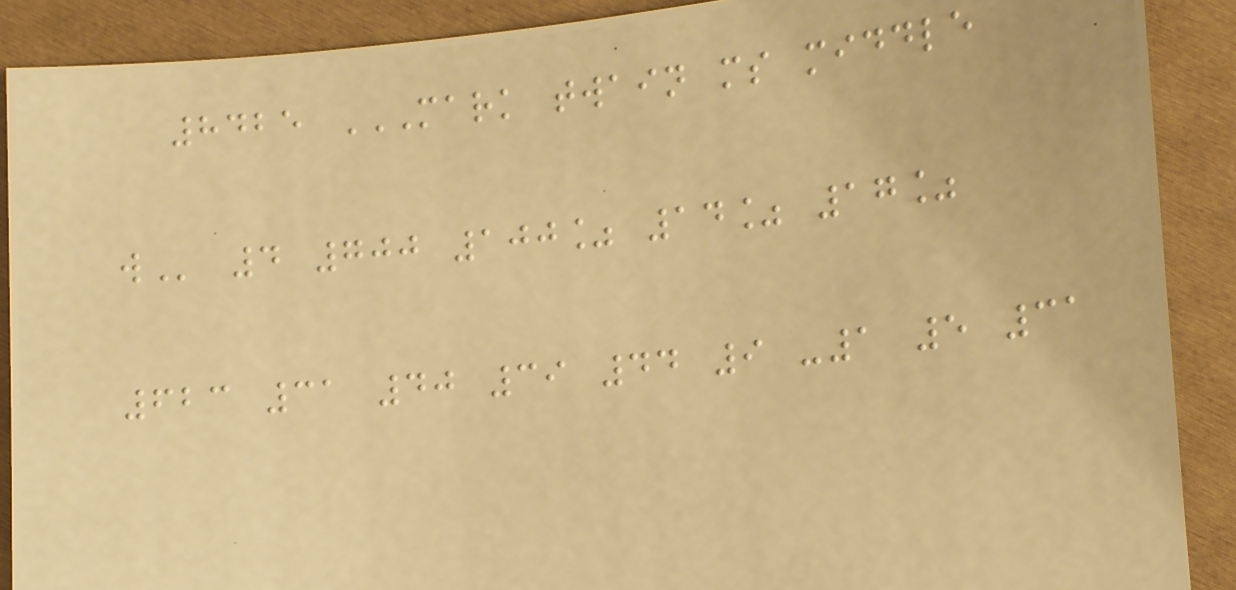8425 MARK TWAIN MS MIDDLE
W 4 700 100% 14% 17%
623 31 40 39 44 9 -1 5 31
